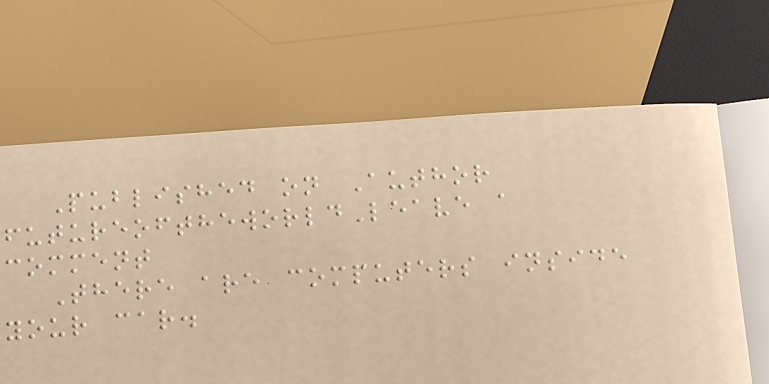Published on Author
futureoftheworldLeave a
comment
There are computers inside
your car.
